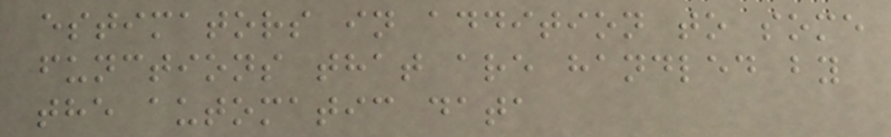estimators in addition to some
functions that are handled by
the automatic data
